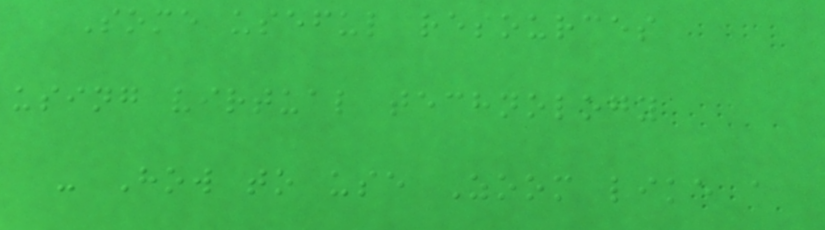Some useful resources
using virtual technology
- How to use Zoom like a
